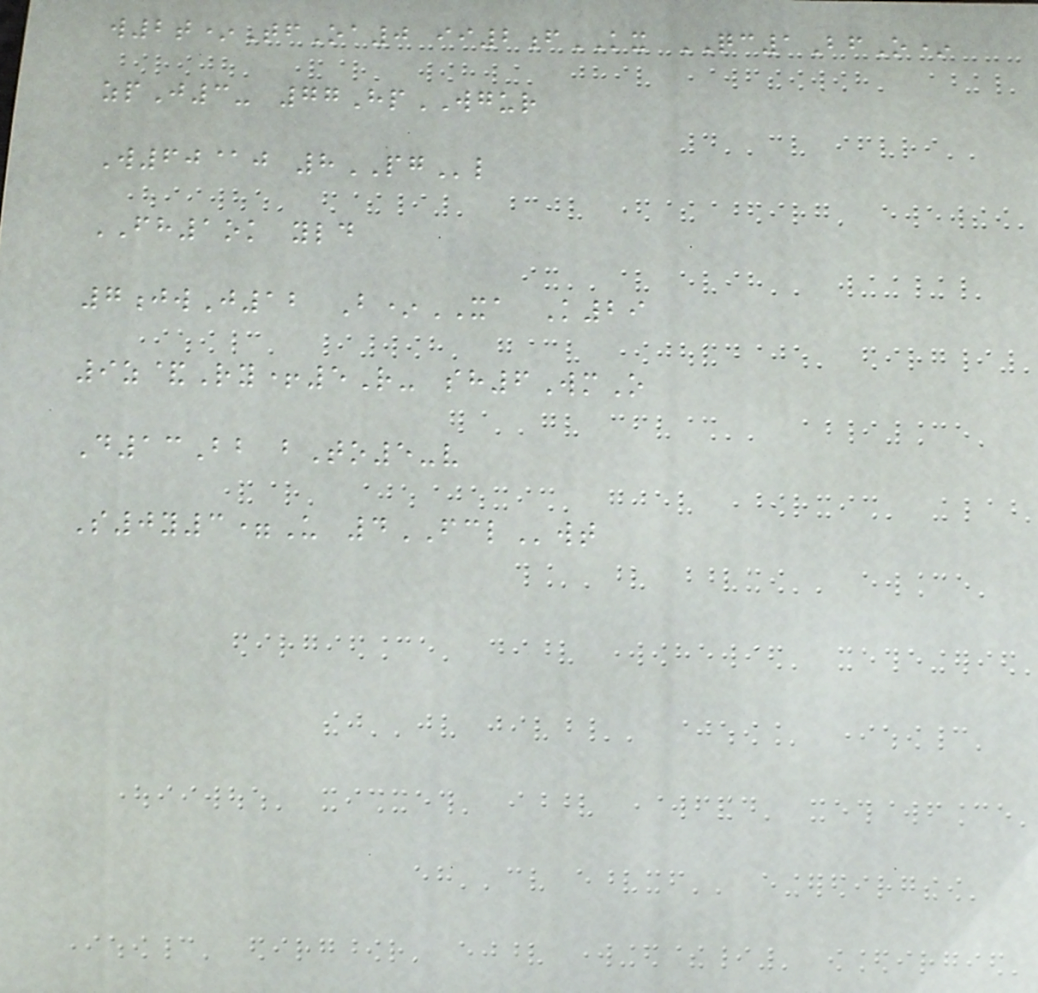w2t*TfOa0 ii2fKX QC1BfO*
zpJ3- 77HpWGUR
W60@j 8PGl
FH1ok yld
7jwJ12 B*XA K29
9z&Ry+5R- sh6WmO
D13Bb bTo5-v
S0y3=U 4FCLwt
